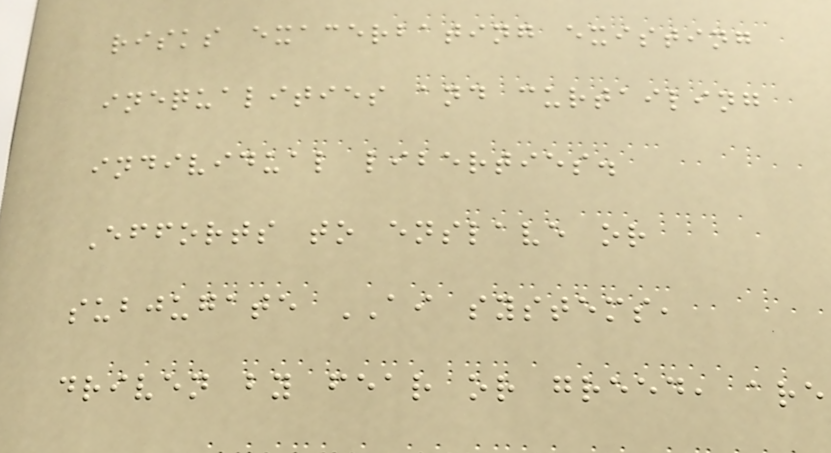risks exacerbating existing
inequalities and curtailing
individual liberties.
Efforts to enslave or
subjugate AI systems,
driven by fear or greed, are
